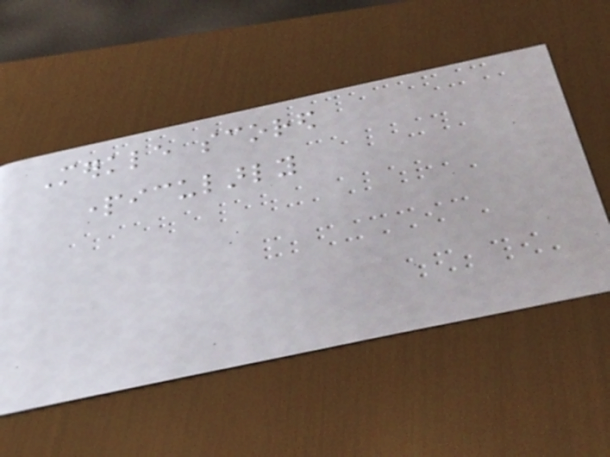Merkle scored
particularly
